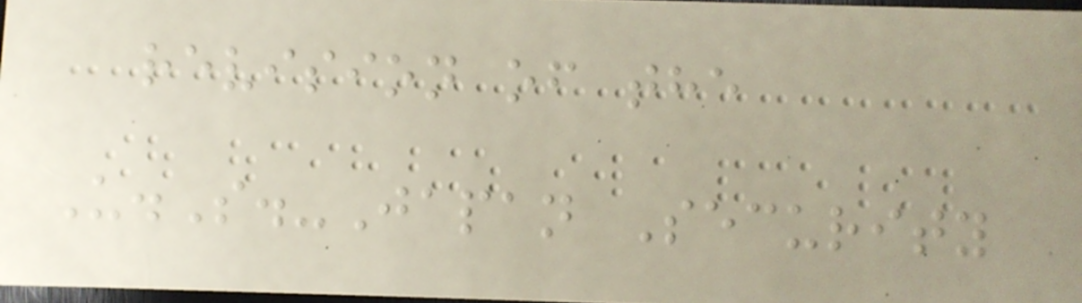revision of the
U.S.-Japan Security
